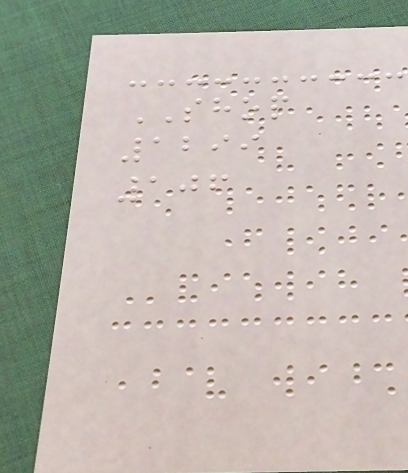SHOP
1299
106
